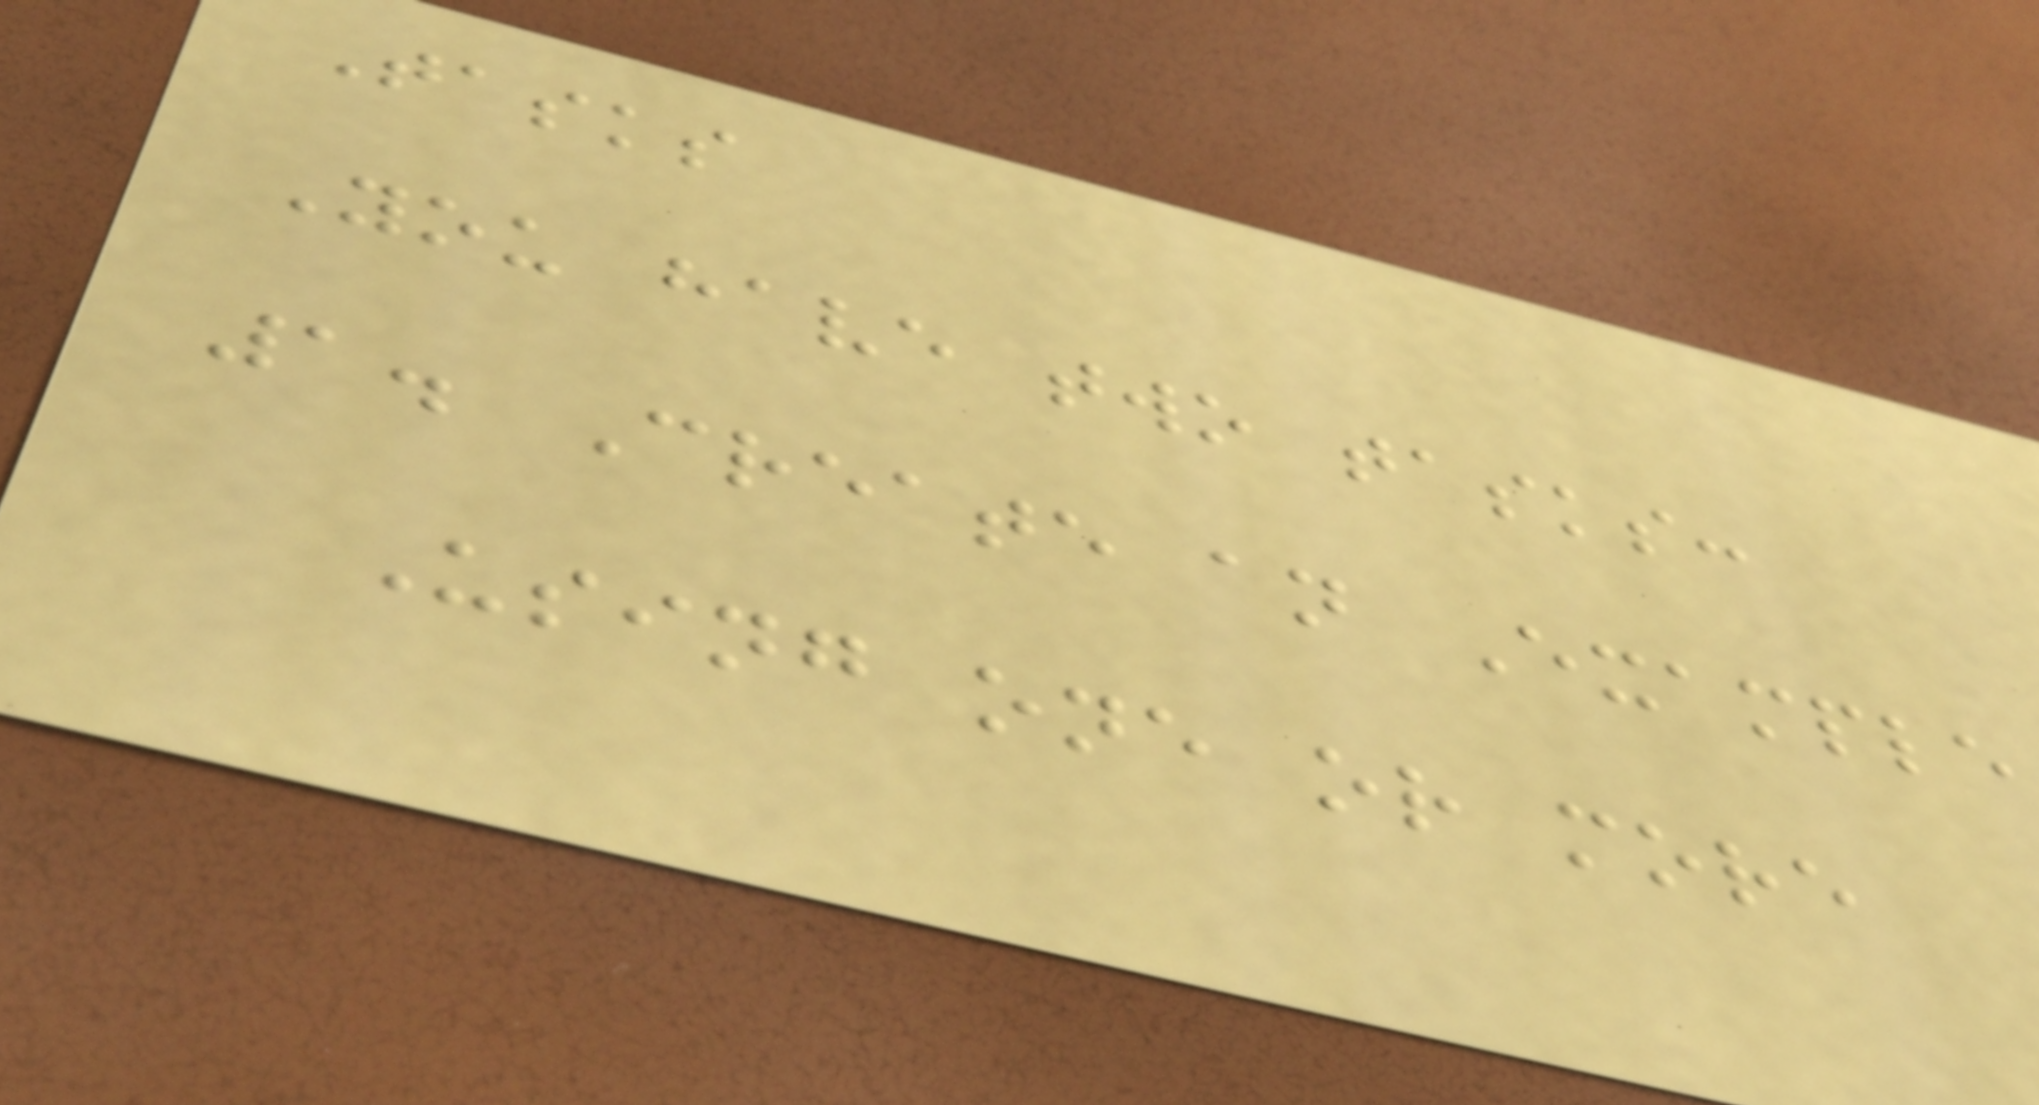Tasks
You have two tasks:
1. Create an Example
Using one or more
